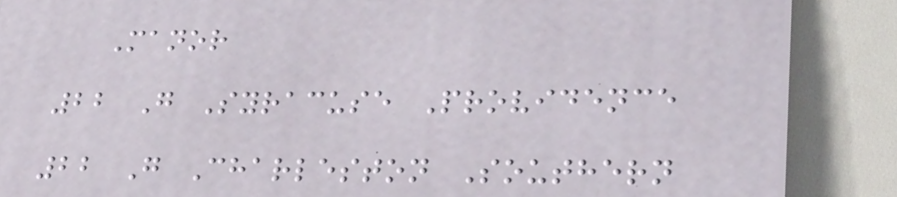Manor
22 G Syracuse Providence
22 G Charleston Southern
